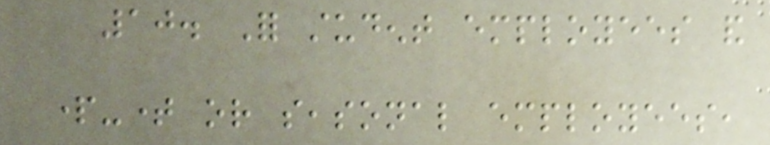10. For student employees and
part-time or seasonal employees,
